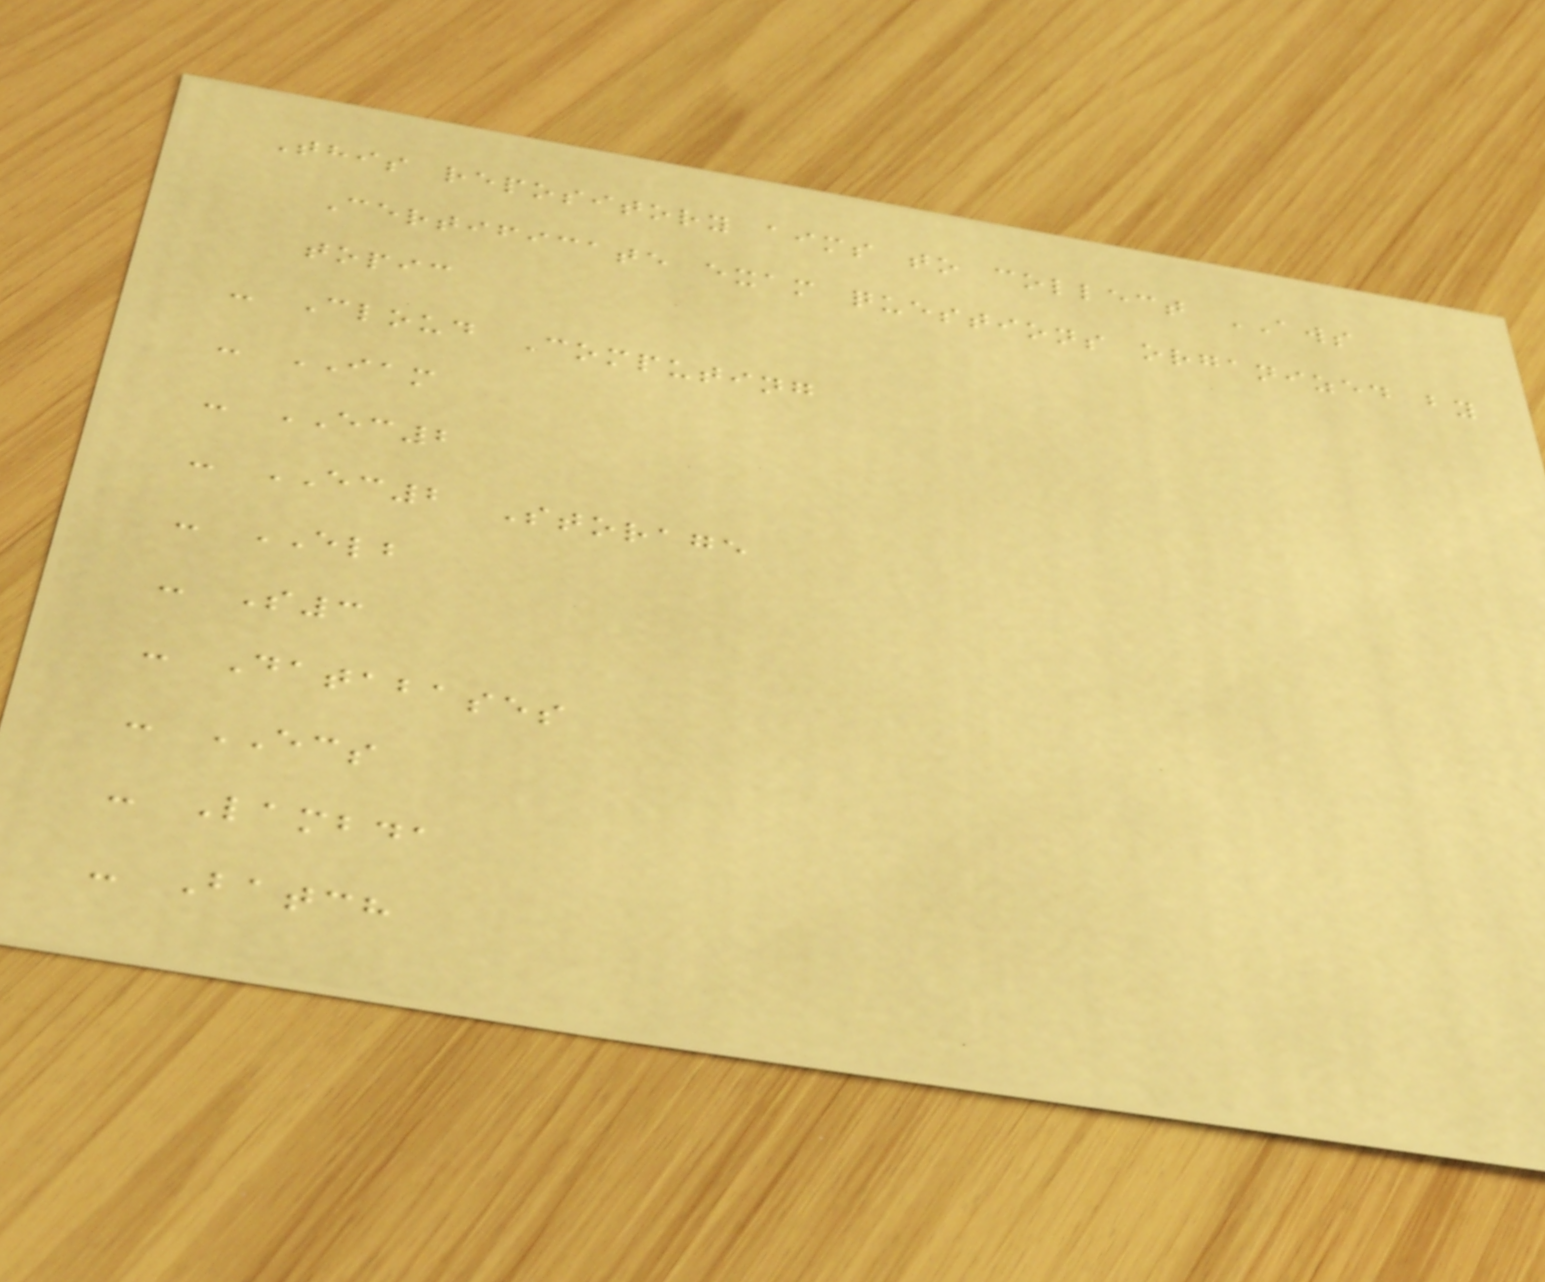This repository aims to collect AWS
Certificate exam questions organized by
topic
- Cloud Computing
- IAM
- EC2
- EC2 Storage
- ELB
- S3
- Databases
- ECS
- Lambda
- Batch
